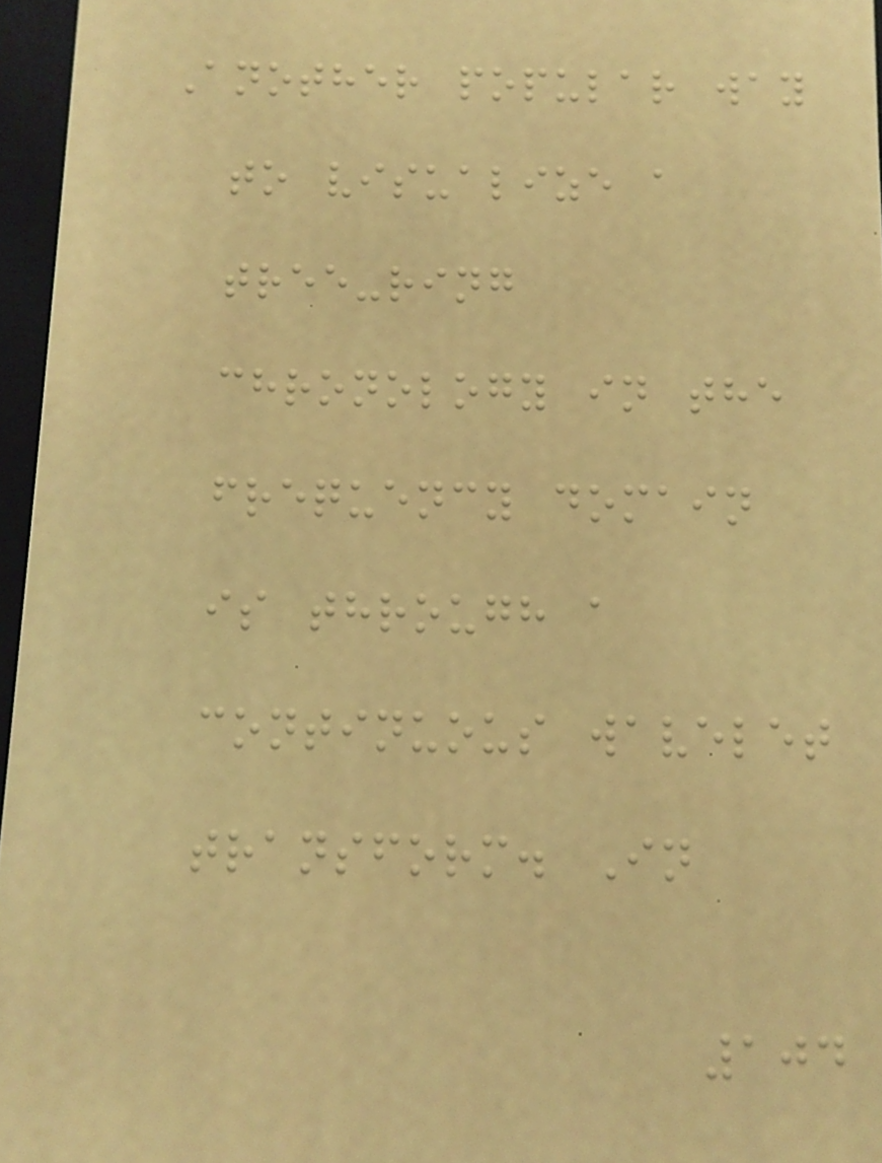Another popular way
to visualize a
tree-ring
chronology in the
frequency domain
is through a
continuous wavelet
transform. In
104
